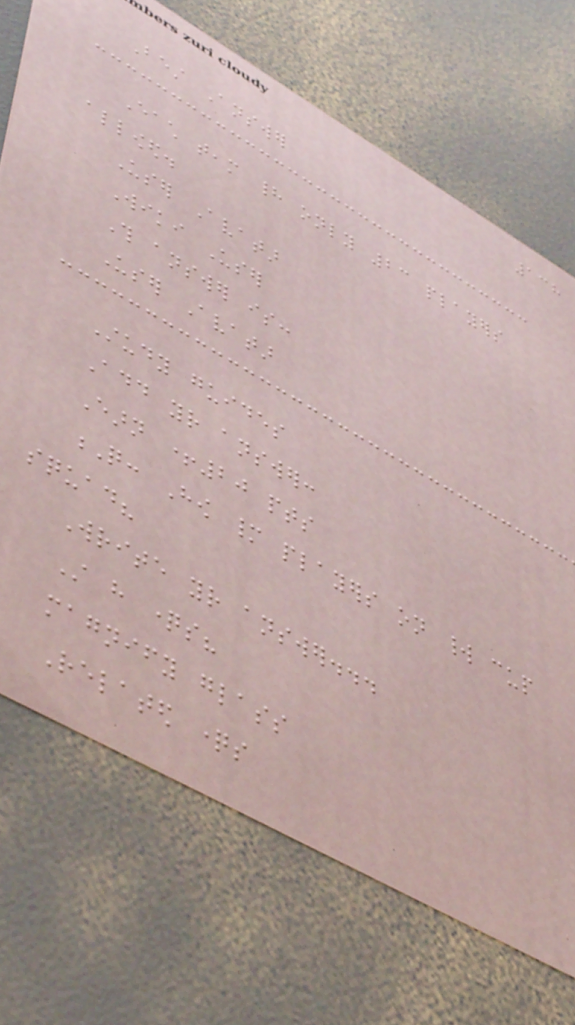138
Best Answer
Each team had only 23 players
allowed.
User Avatar
Wiki User
This answer is:
User Avatar
Study guides
Add your answer:
Earn +20 pts
Q: How many players on world cup
squad?
Write your answer...
Still have questions?
magnify glass
Related questions
